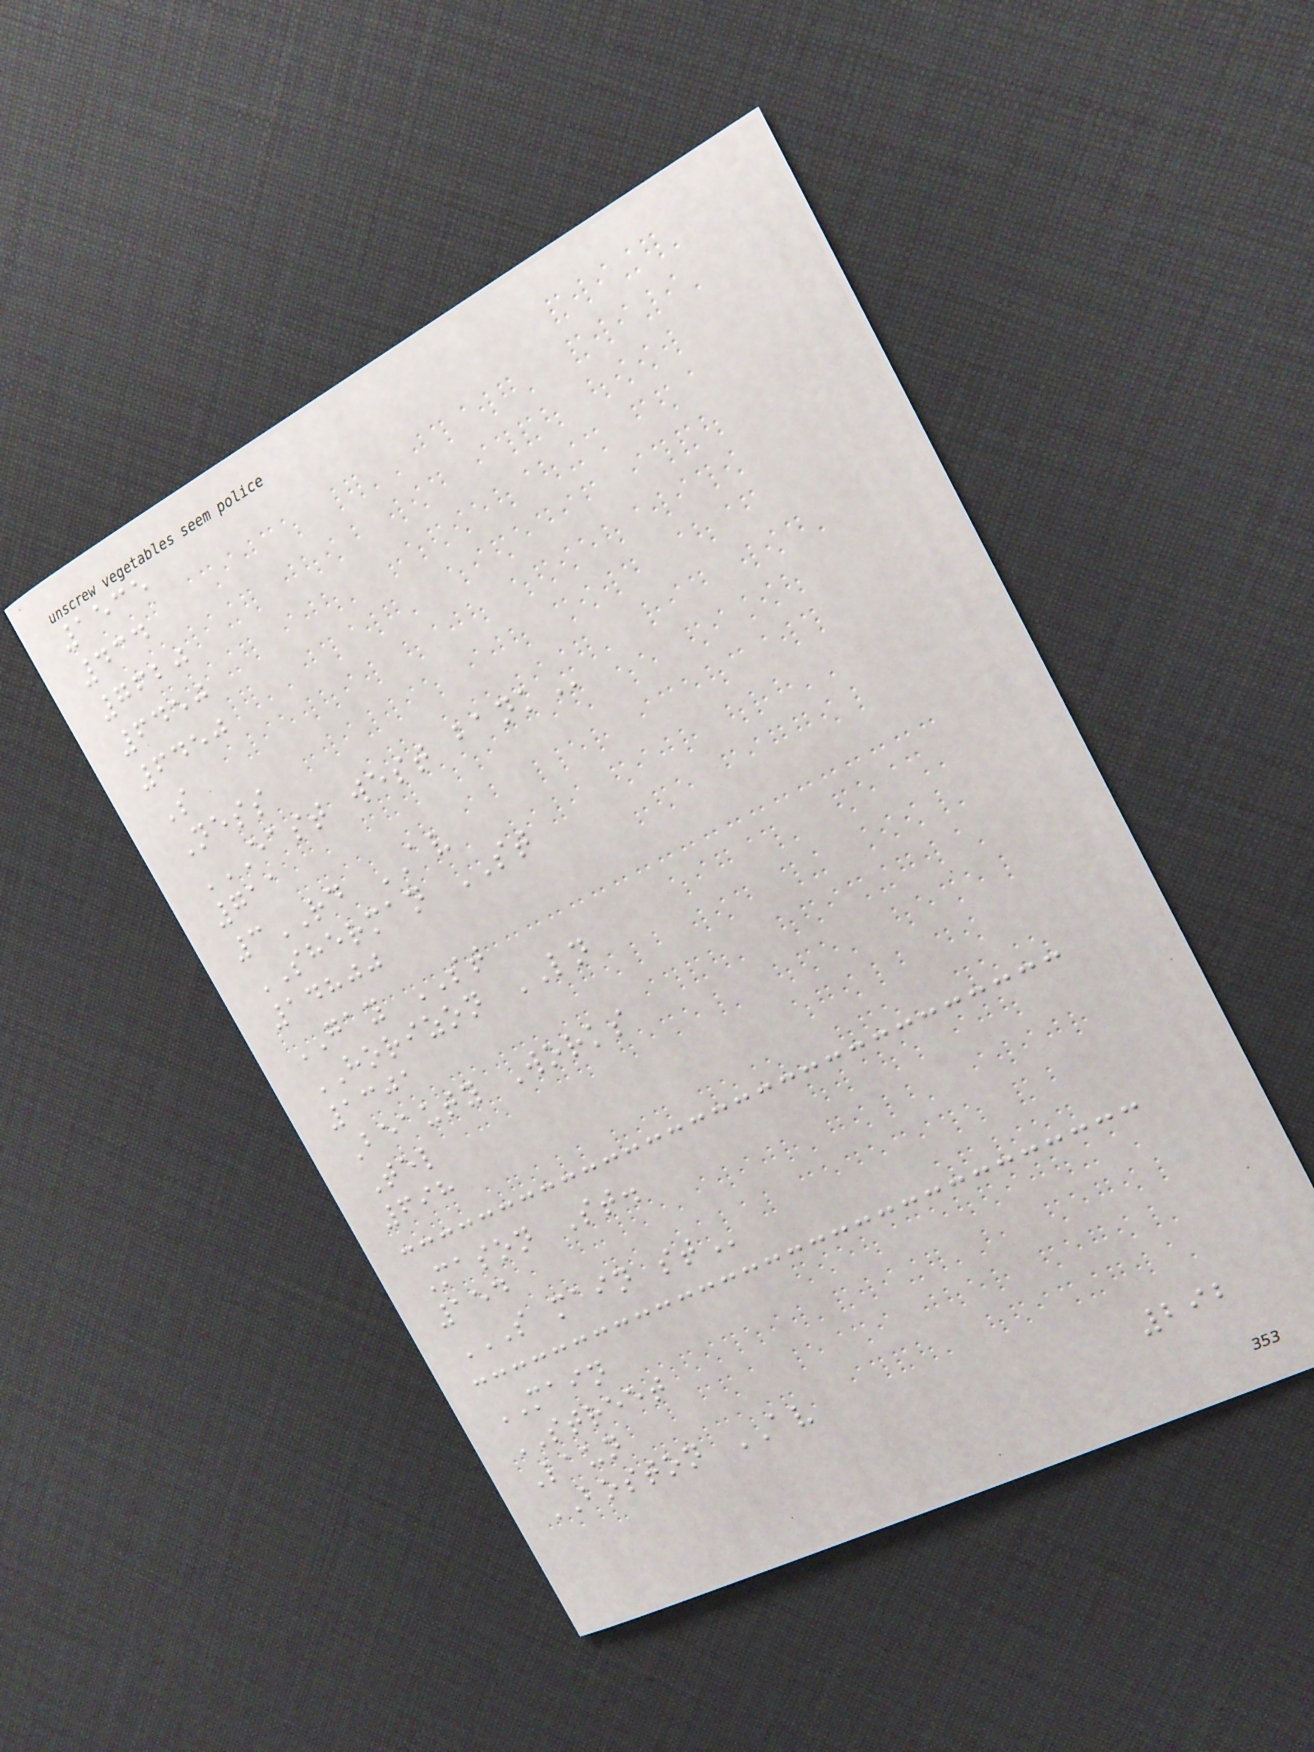1535
434
7620
6450
6450
S
Ness
EAST WEST BANK
711
3RD AV
SHERMAN ST
14800
GAY ST
HORIZON LN
1301
Beauty Works
Tel
698
Mason St.
154
S MAIN ST
MAIN
STREET
Laun
BOSTON AV
292
